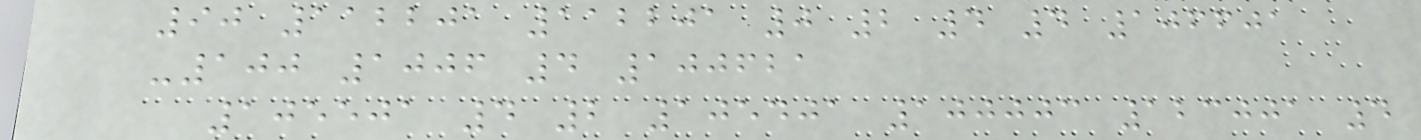90 112201 112201 0 2 4 4 106601
-100 1006 4 100621
105501 4 2 105401 100003 123001 4
